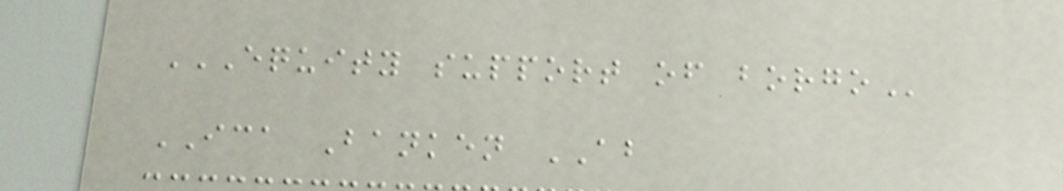EQUITY SUPPORT OF BORGO
ICA Banken AB
